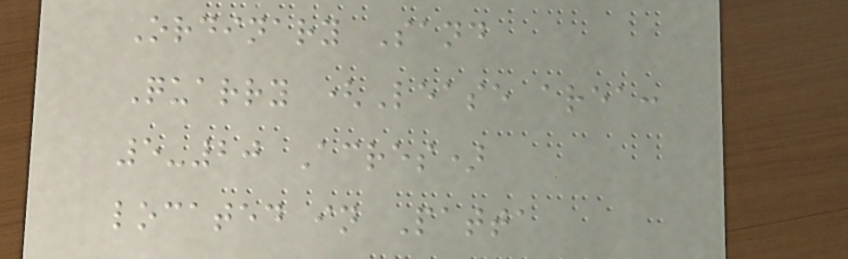Ordinary Sand
Quarry (Lease area:
5-20 Acres)
located in Patta
